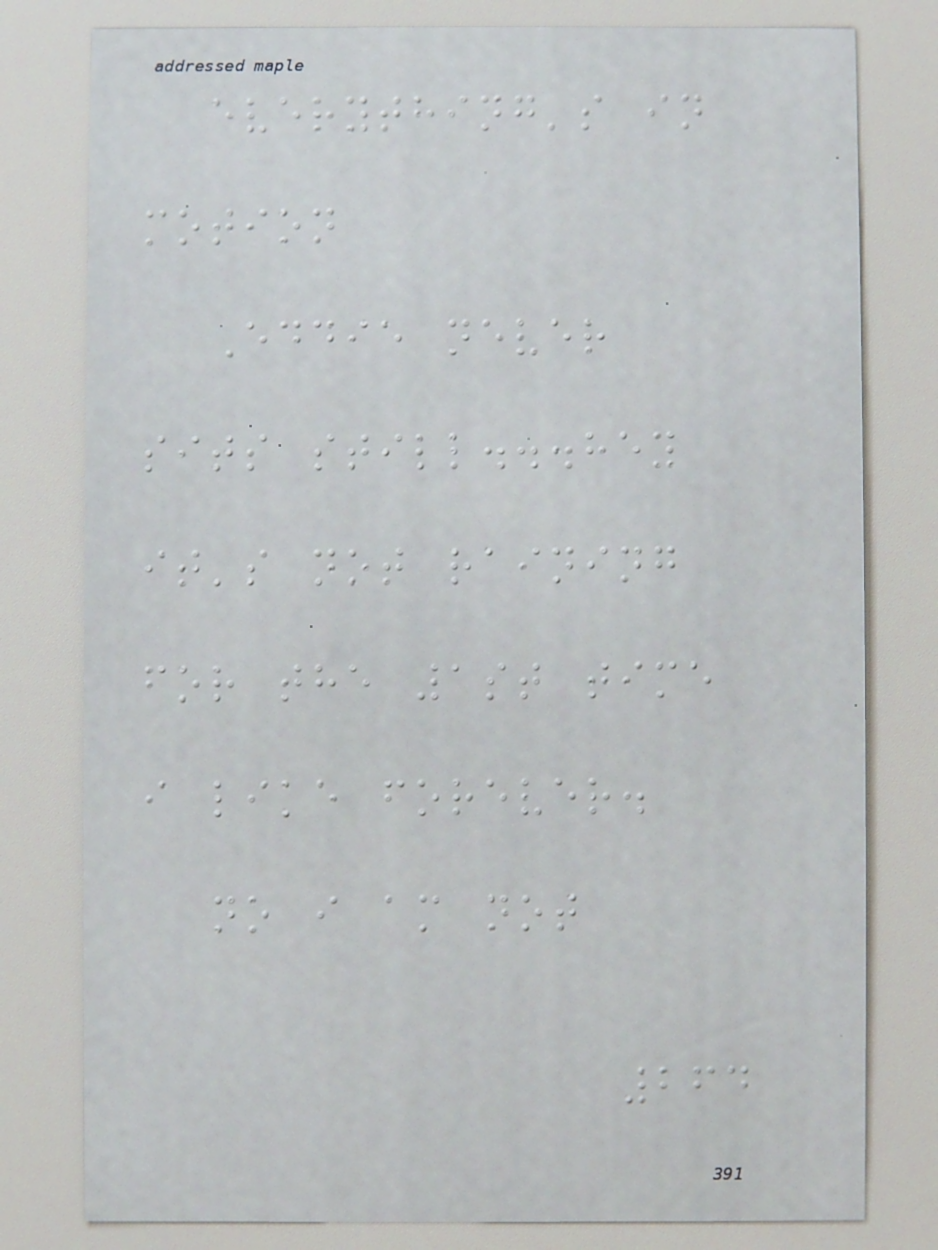everything's in
motion
Eddie never
sits still...hey
it's not raining
for the 1st time
i like forever.
no i am not
264
